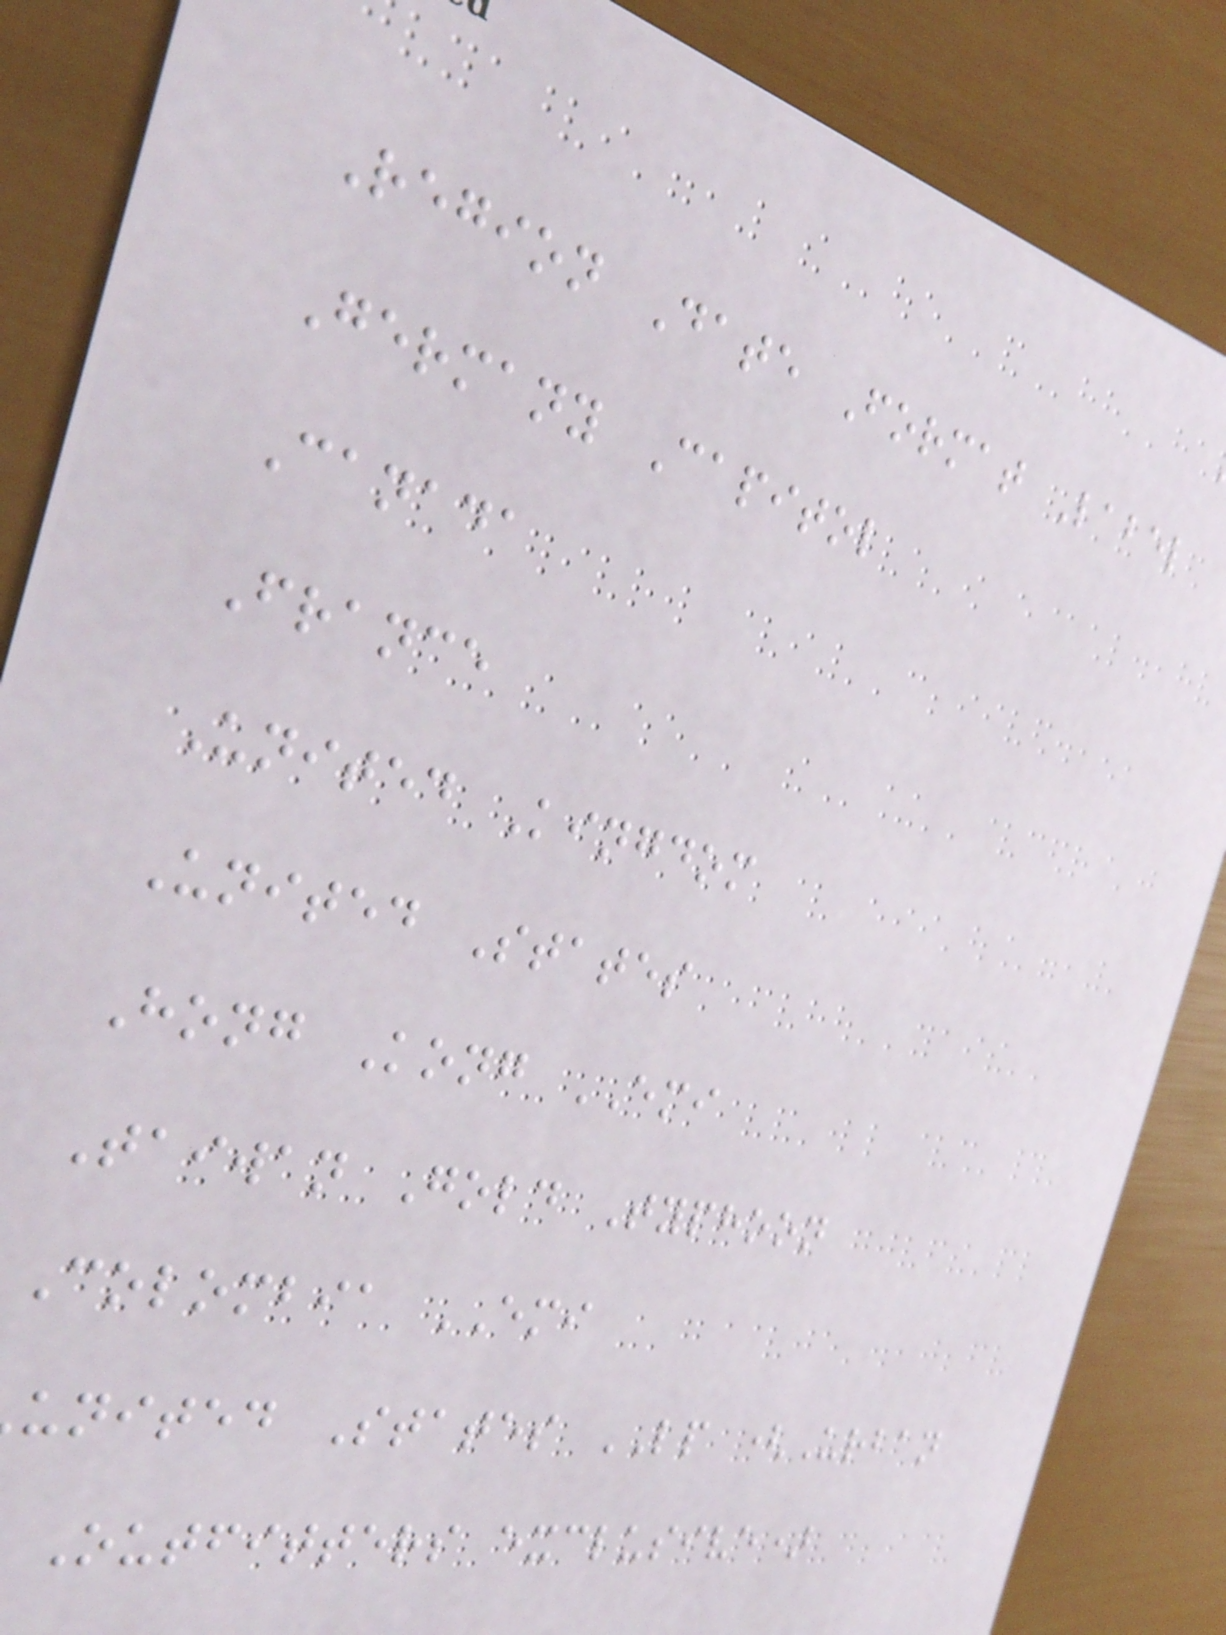Region Date Format Label
Germany Capitol
Canada
France
United Kingdom
United States
Hong Kong EMI
Taiwan Gold Typhoon
Colombia EMI
united States LP (Urban
Outfitters exclusive)
